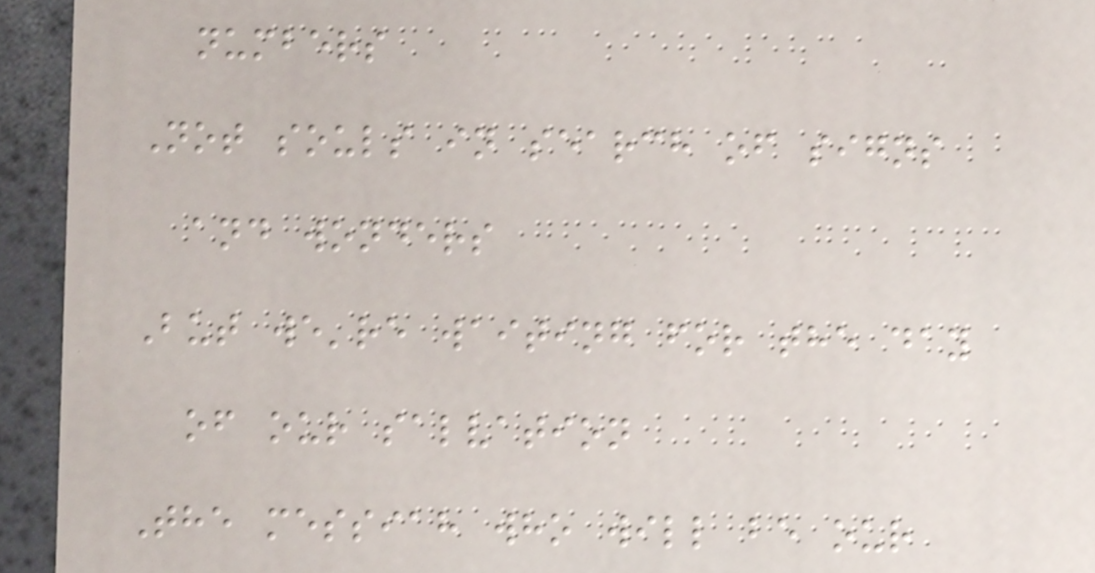numbers
Not souls in search of signs
and wonders
But we're waiting for the day
of our salvation
The messiah who will be our
